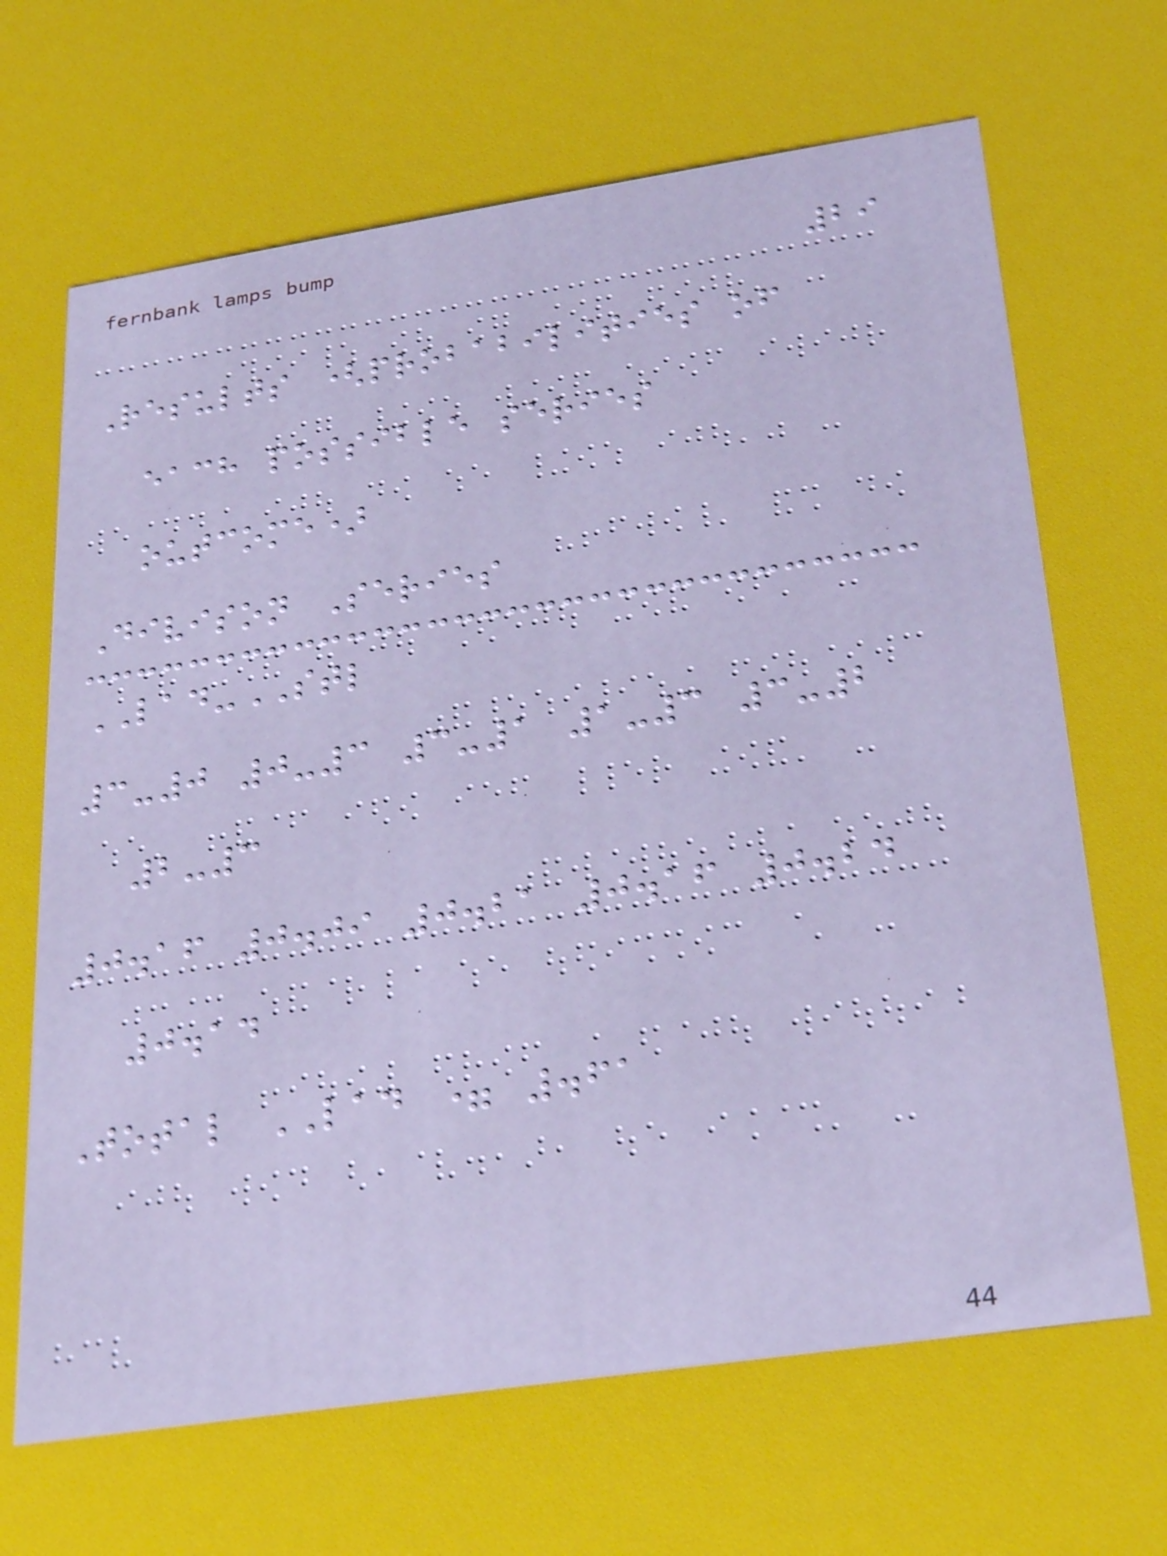29
Results (probabilities of
each possible series
outcome)
Divison Series
LAD-STL
3-0 0-3 3-1 1-3 3-2
2-3
0.16 0.09 0.21 0.16 0.24
0.14
Total LAD = .61
